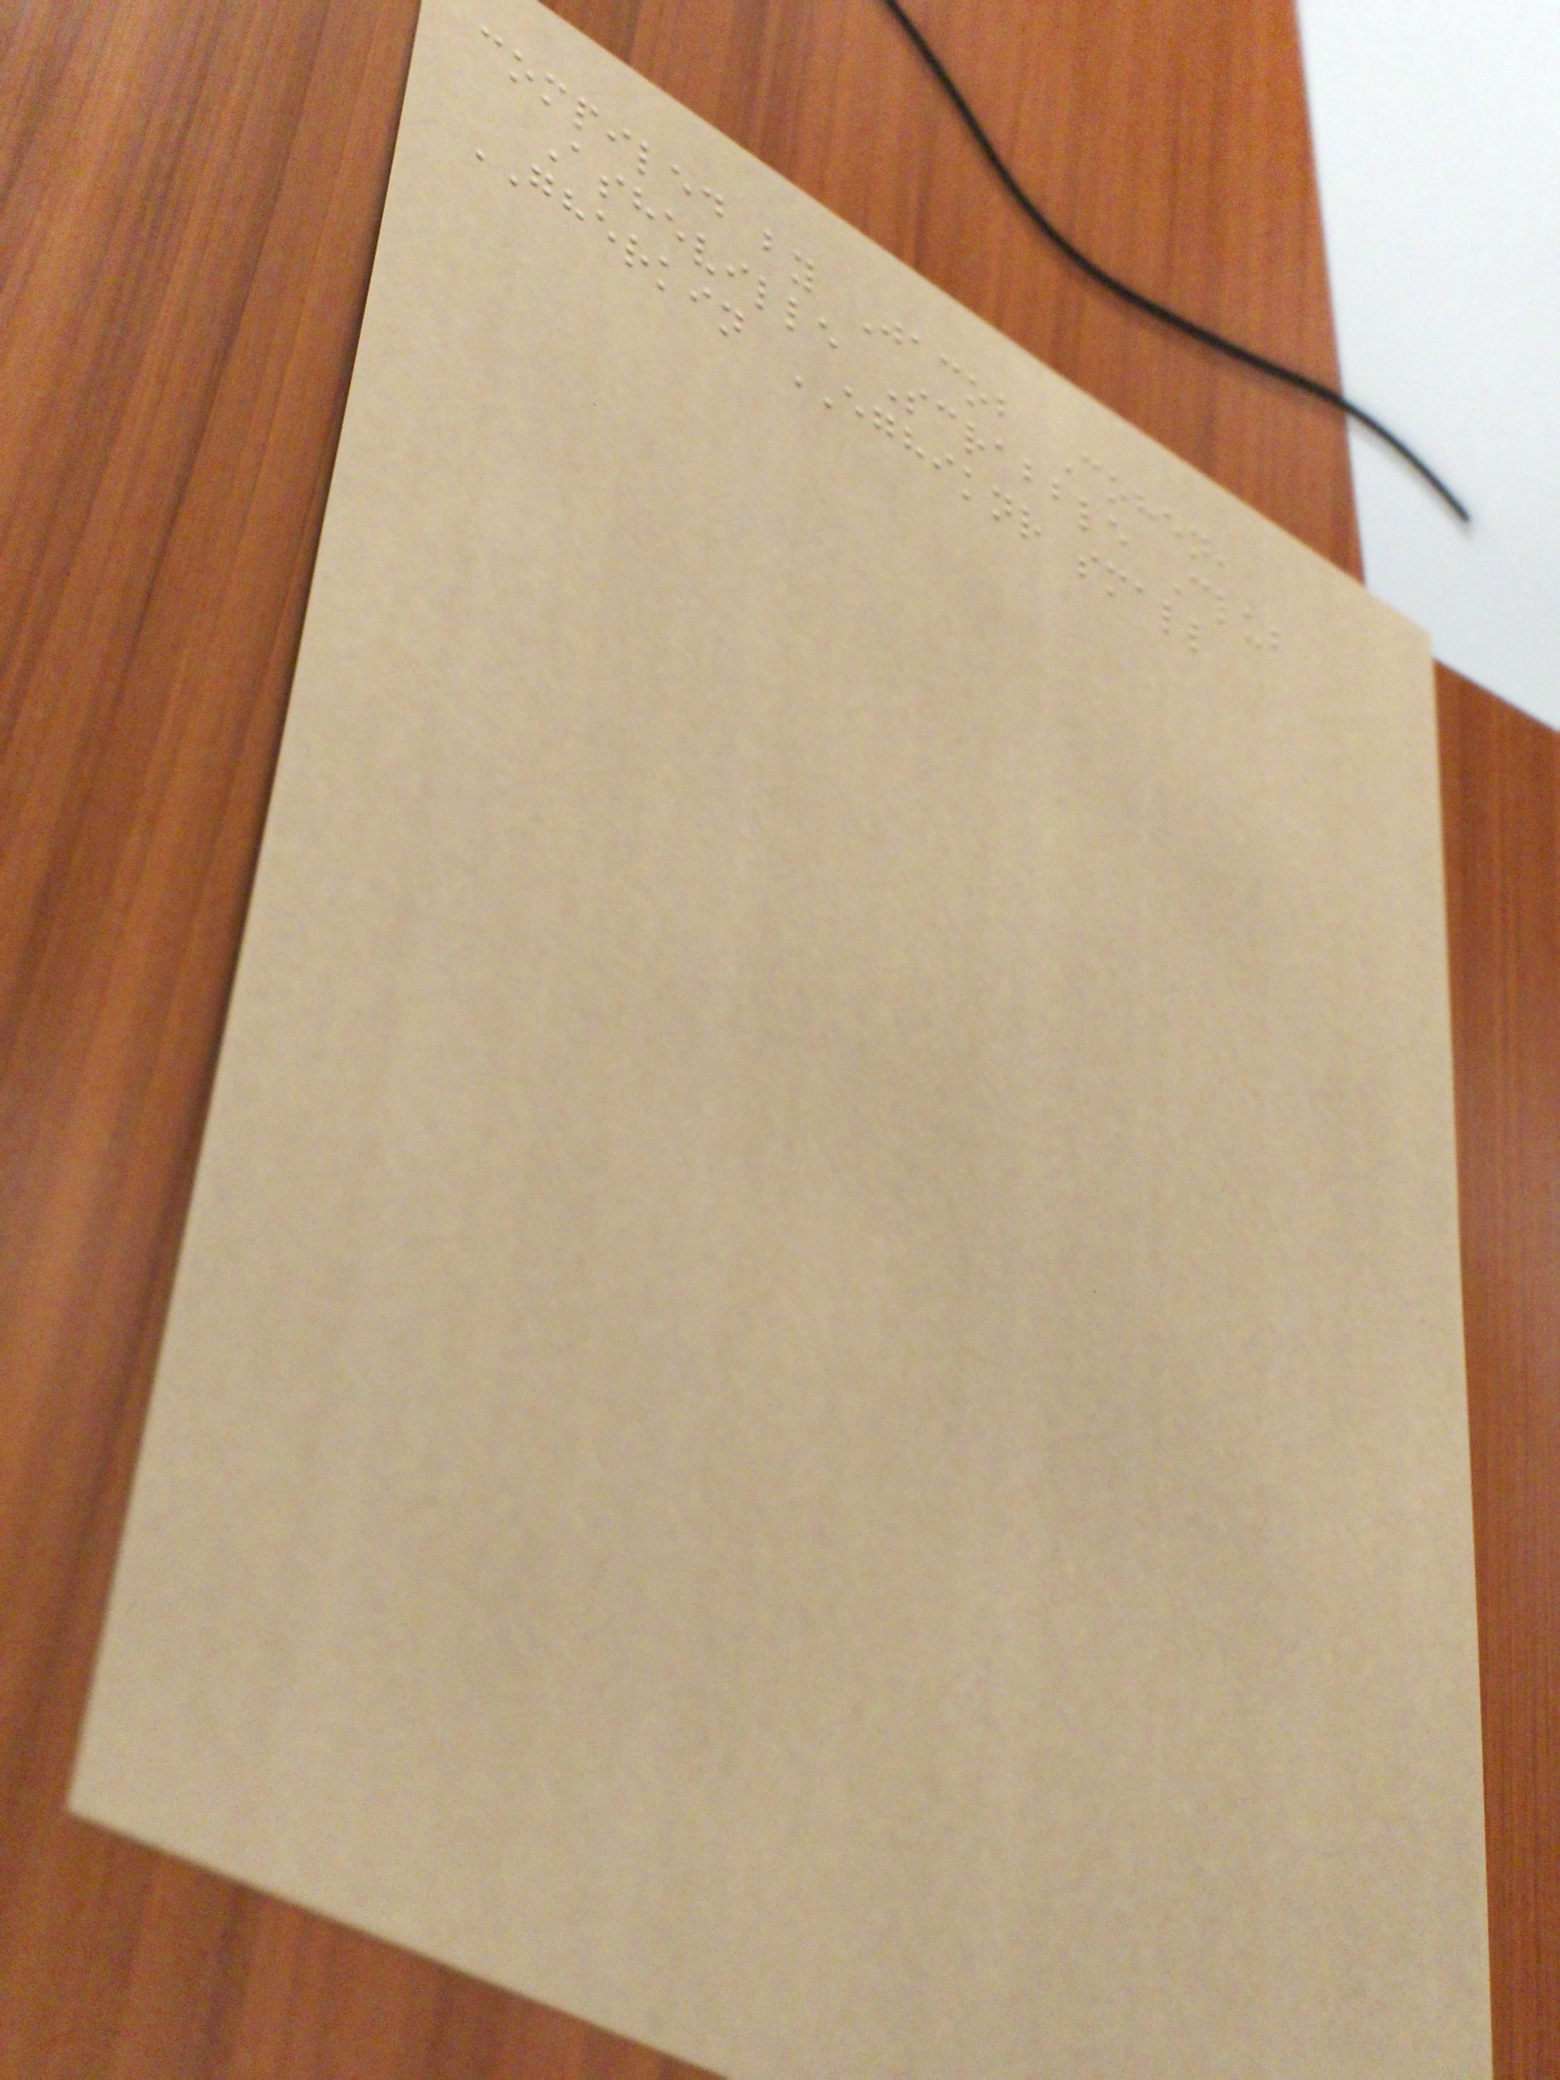compiled by Jacob Cohen,
Asheville Scrabble Club
GHERKIN EGHIKNR small
